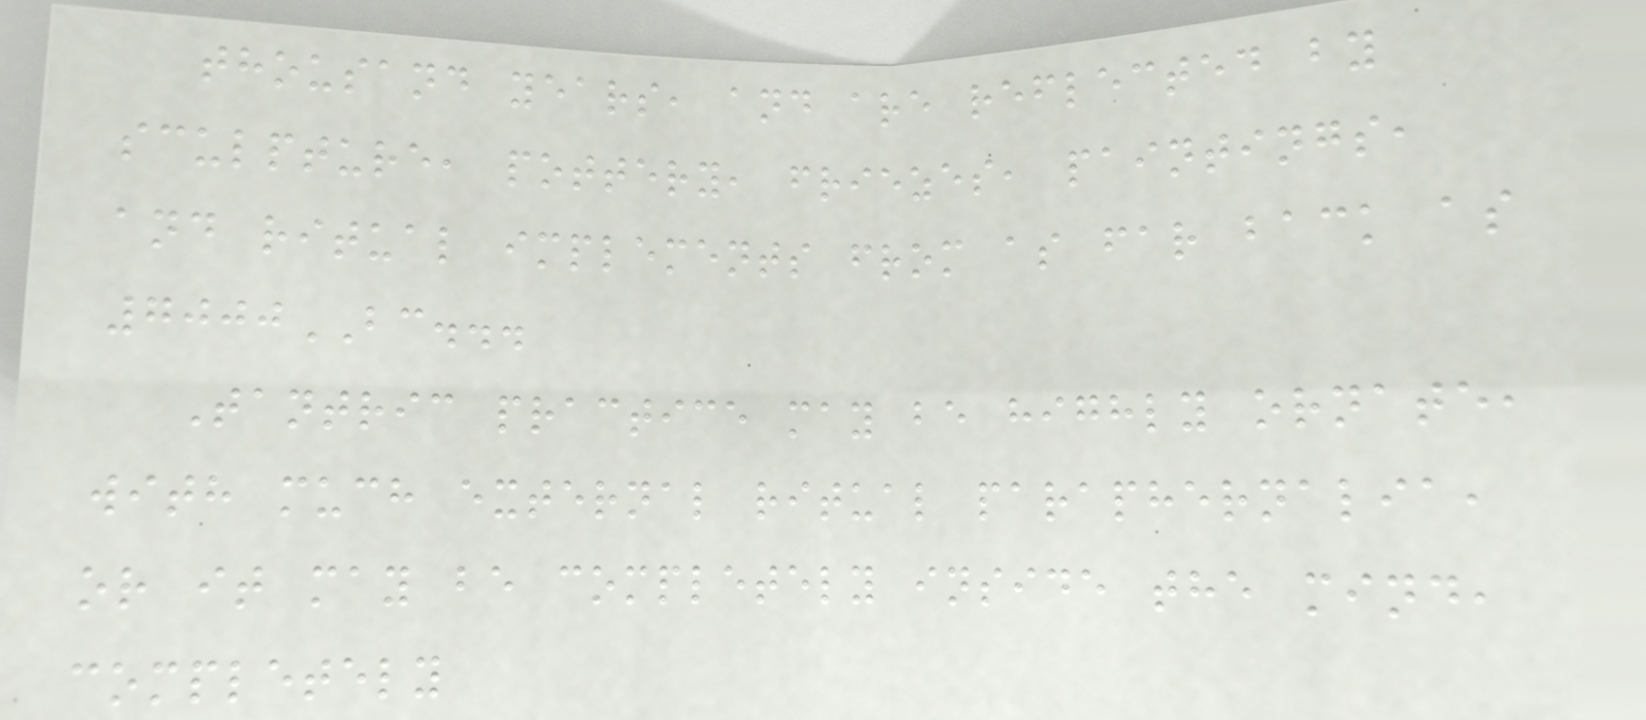thousand years, and are reflected by
sculpture, pottery, friezes, paintings,
and ritual implements from as far back as
7000BC...
Tantric practice may be highly ornate,
with much external ritual paraphernalia,
or it may be completely inside the mind,
completely
